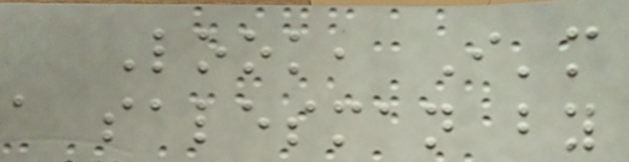Look, I'm
a salesman by
